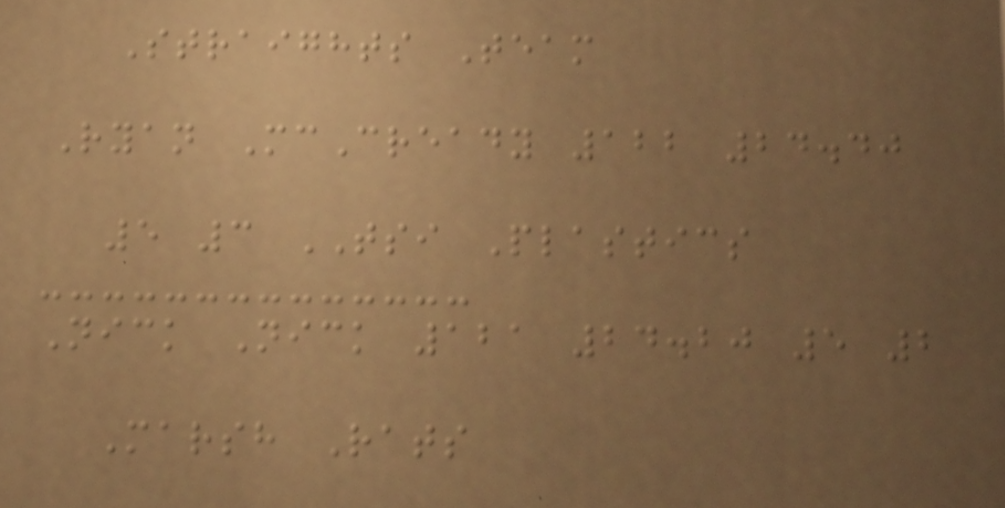Straights Team
Ryan McCready 122 24.40
5 3 TSI Plastics
Nick Nick 121 24.20 5 2
Marsh Rats
